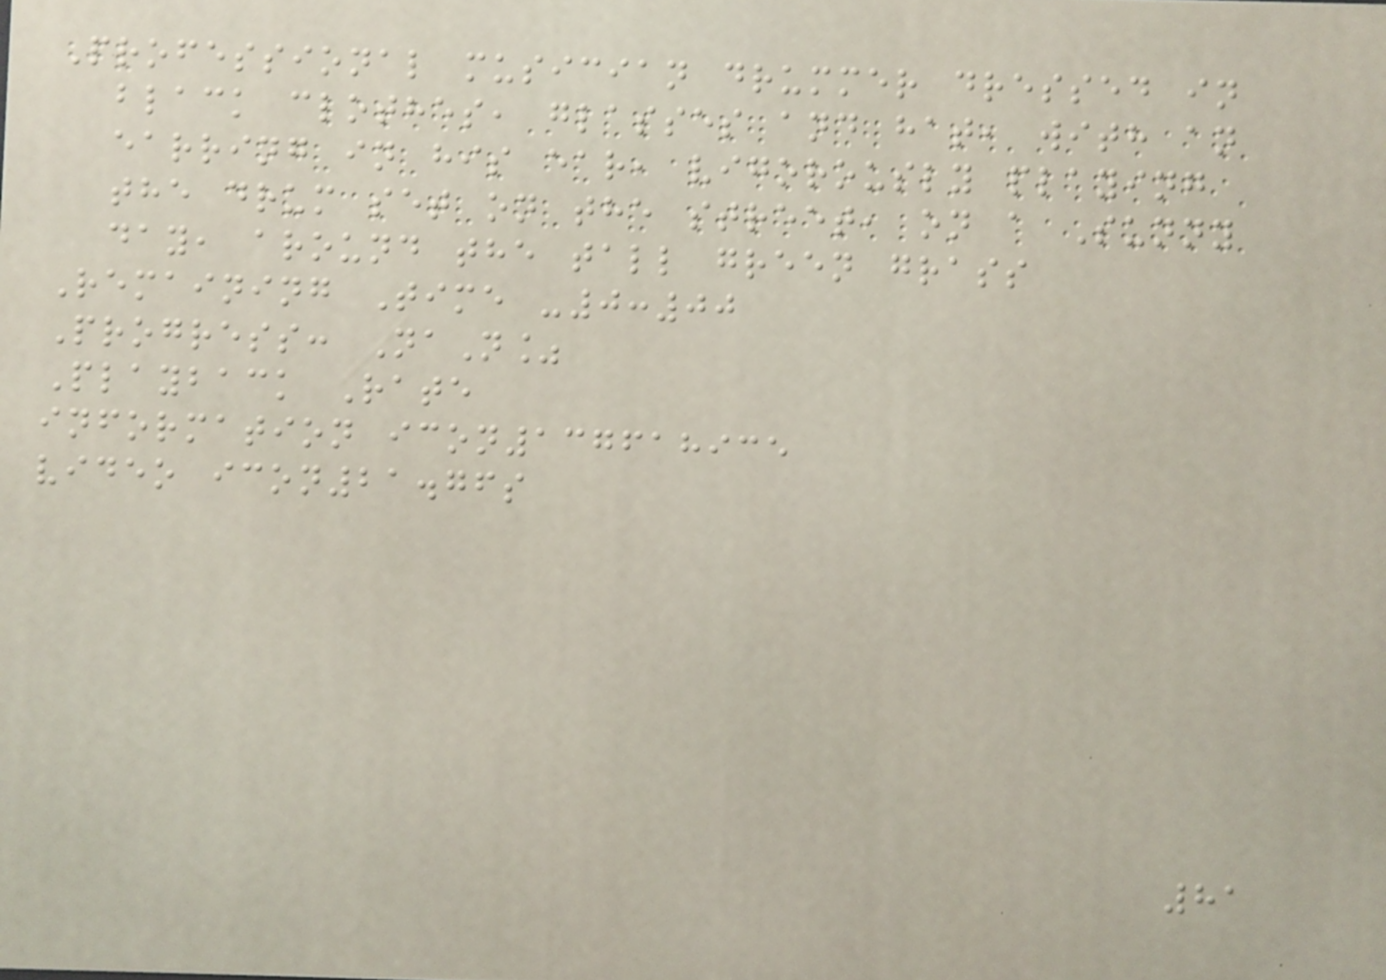Professional musician drummer dressed in
black clothes, glasses and hat, with an
earring in his ear, vigorously playing
the drum set on the street, on a Sunny
day, around the tall green grass
Remaining Time -0:00
Progress: NaN%
Playback Rate
information icon137618935
video icon21.76s
81
